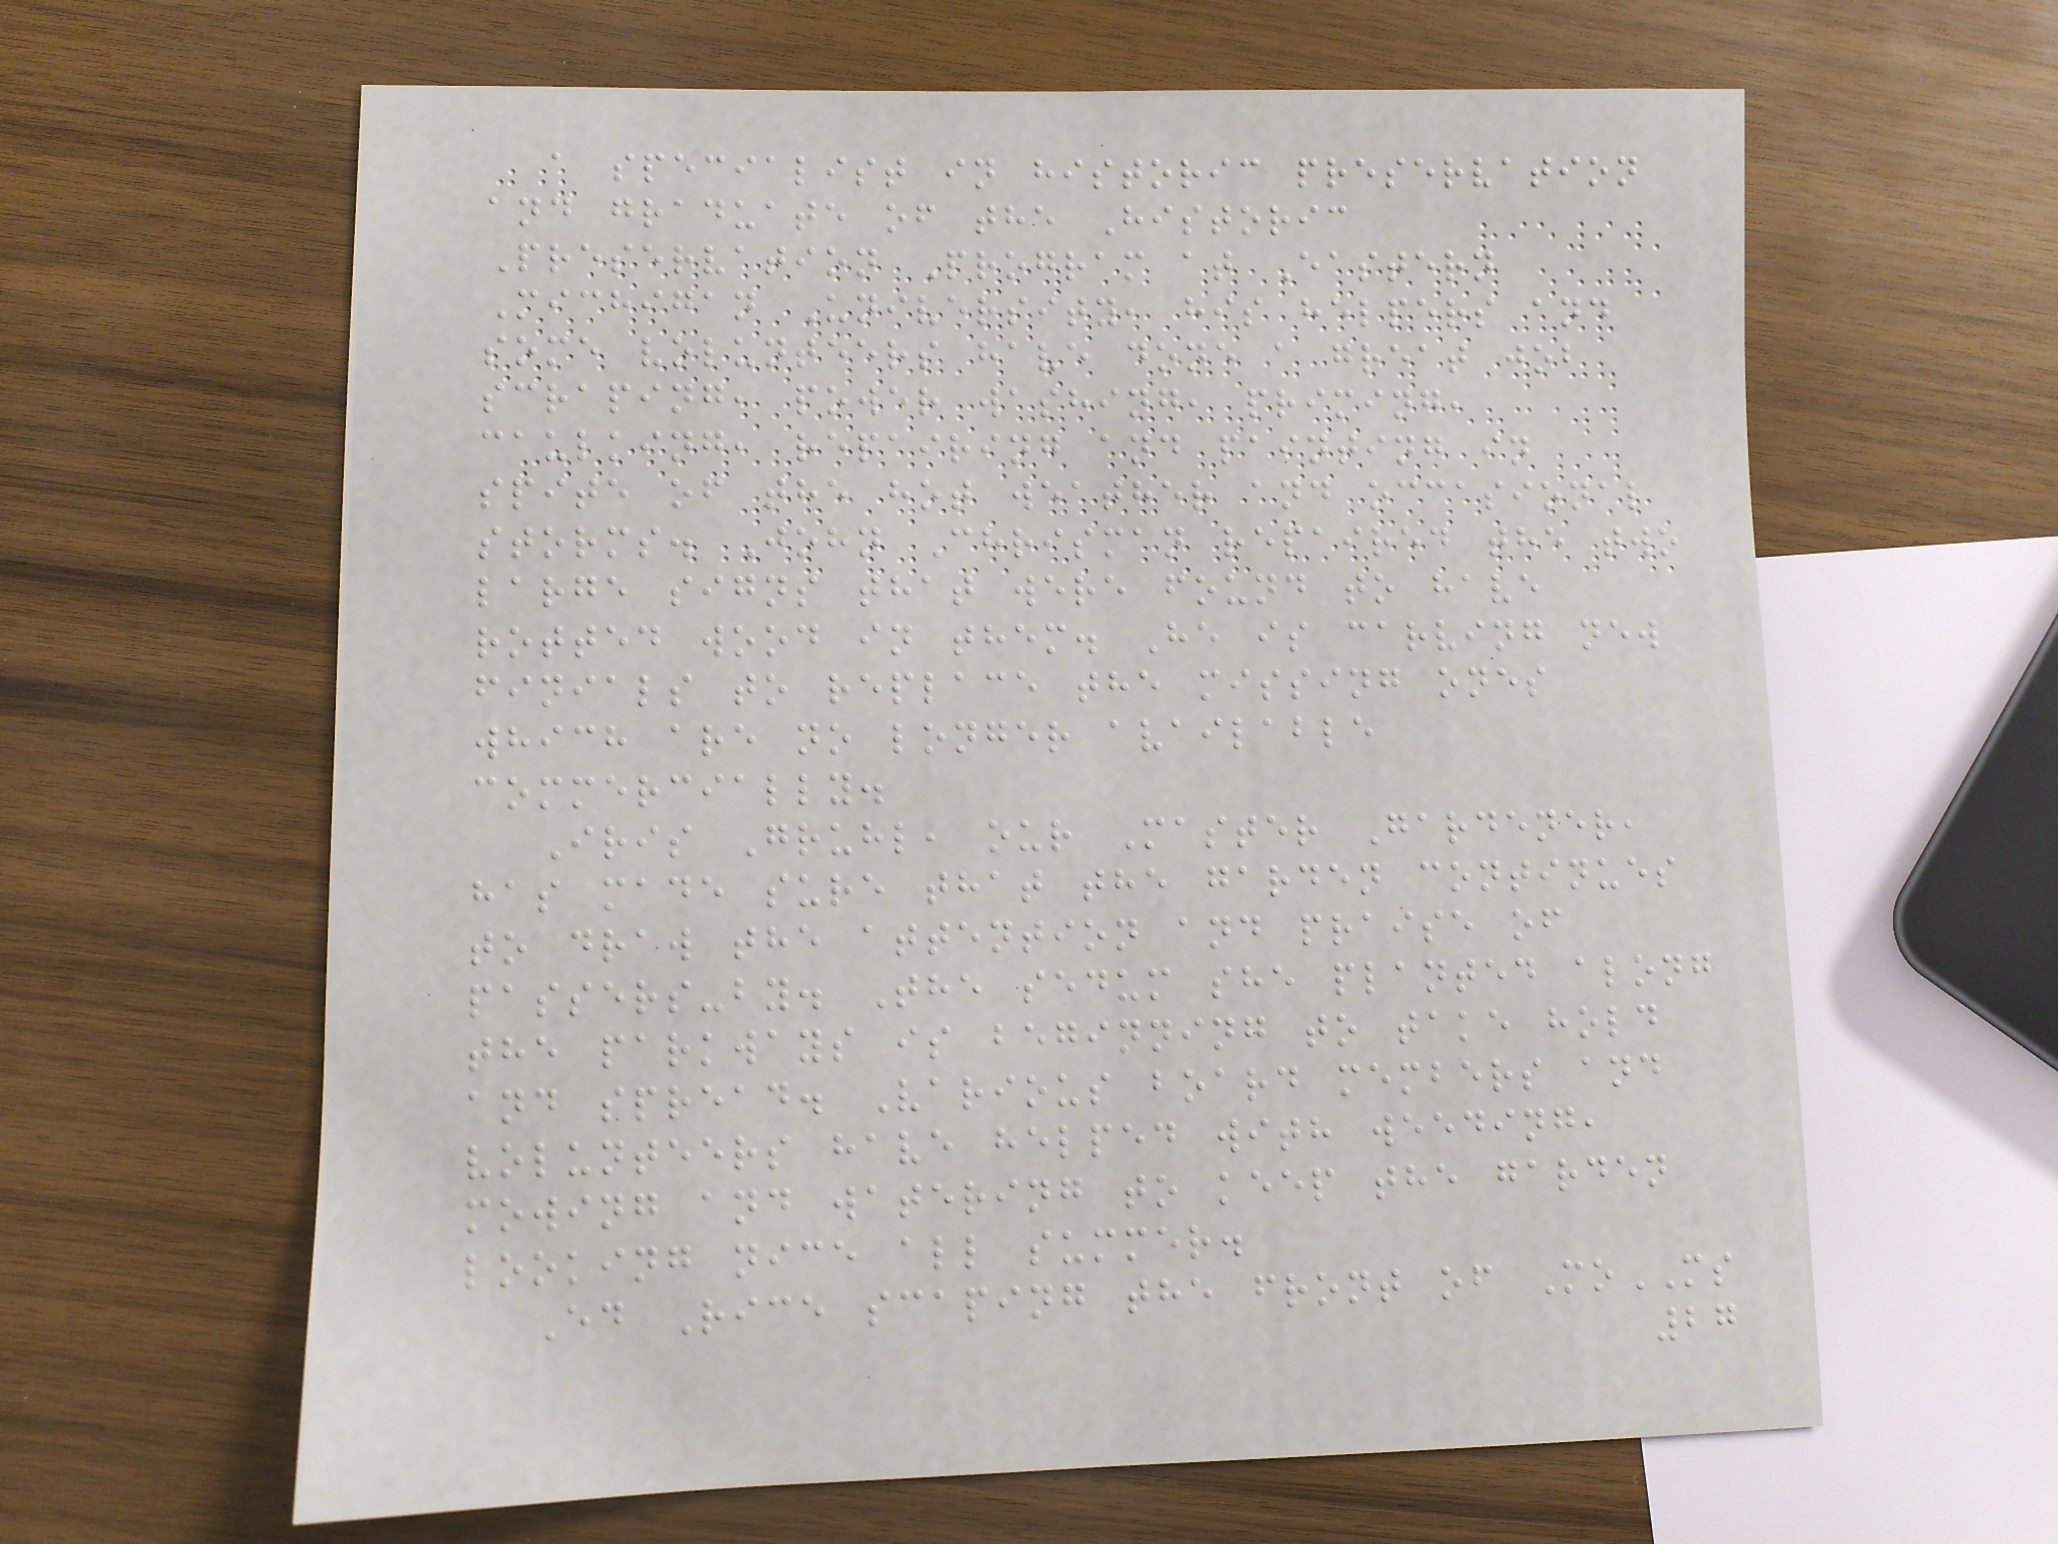a specialist in historic preservation
and graduate of the Historic
Preservation Program at Eastern
Michigan University, his helpers and
some volunteers have done a great job
scraping, power washing, priming,
caulking, repairing and painting in
spite of the hot weather and occasional
storms. John Chrisman repaired the two
large signs that were found to have
rotted wood in them. He is carving new
finials to replace the missing ones
which are no longer available
commercially.
Iris Gruhl, our Master Gardener,
has made sure that the garden continues
to draw the attention and praise of
passers-by. The sedum she planted along
the parkways is beginning to take hold
and spread. Various board members and
volunteers have helped with weeding,
mowing and watering to keep the garden
looking nice all summer.
Ed Rice scaping the front of MoMS
27
